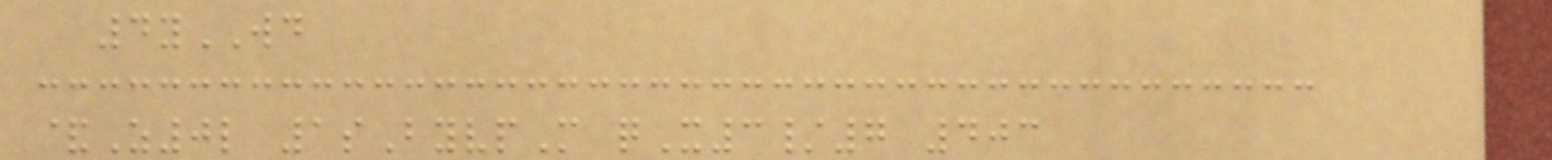4yWD
&Z0l 1sByvpM qX3/7 403
